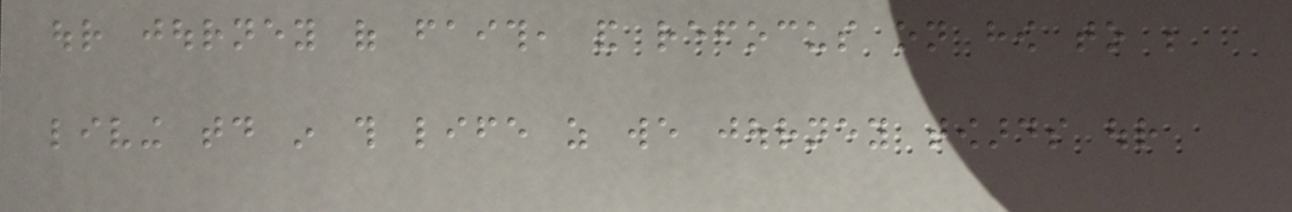our journey of faith, and refocus on how to be
living today in this life as we journey towards our
